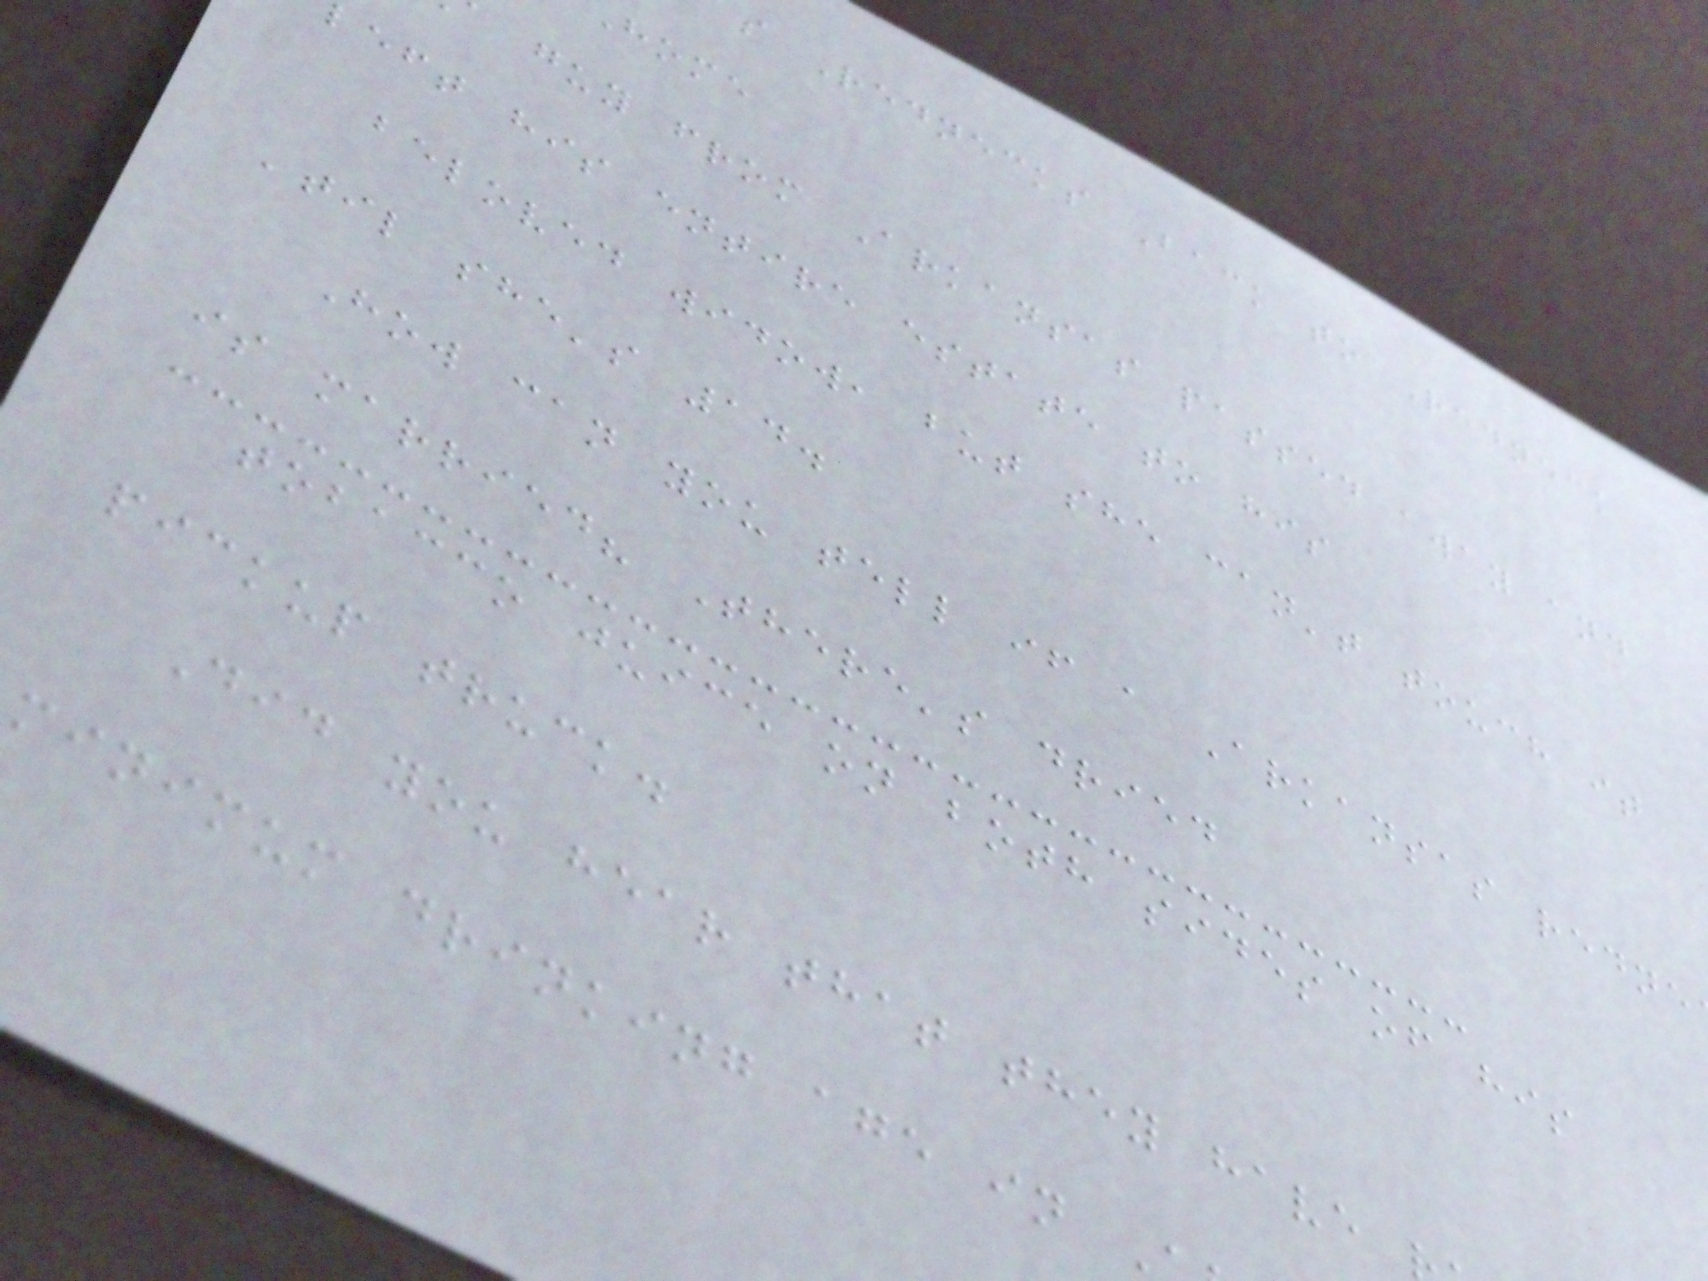s Rednecks Back to Redneck
home
guy from Arkansas passed away and
left his entire estate to his
beloved widow, but she can't touch it
'til she's 14.
How can you tell if a Arkansas redne
is married? There's dried
tobacco juice on both sides of his
pickup truck.
Did you hear that they have
minimum drinking age in
